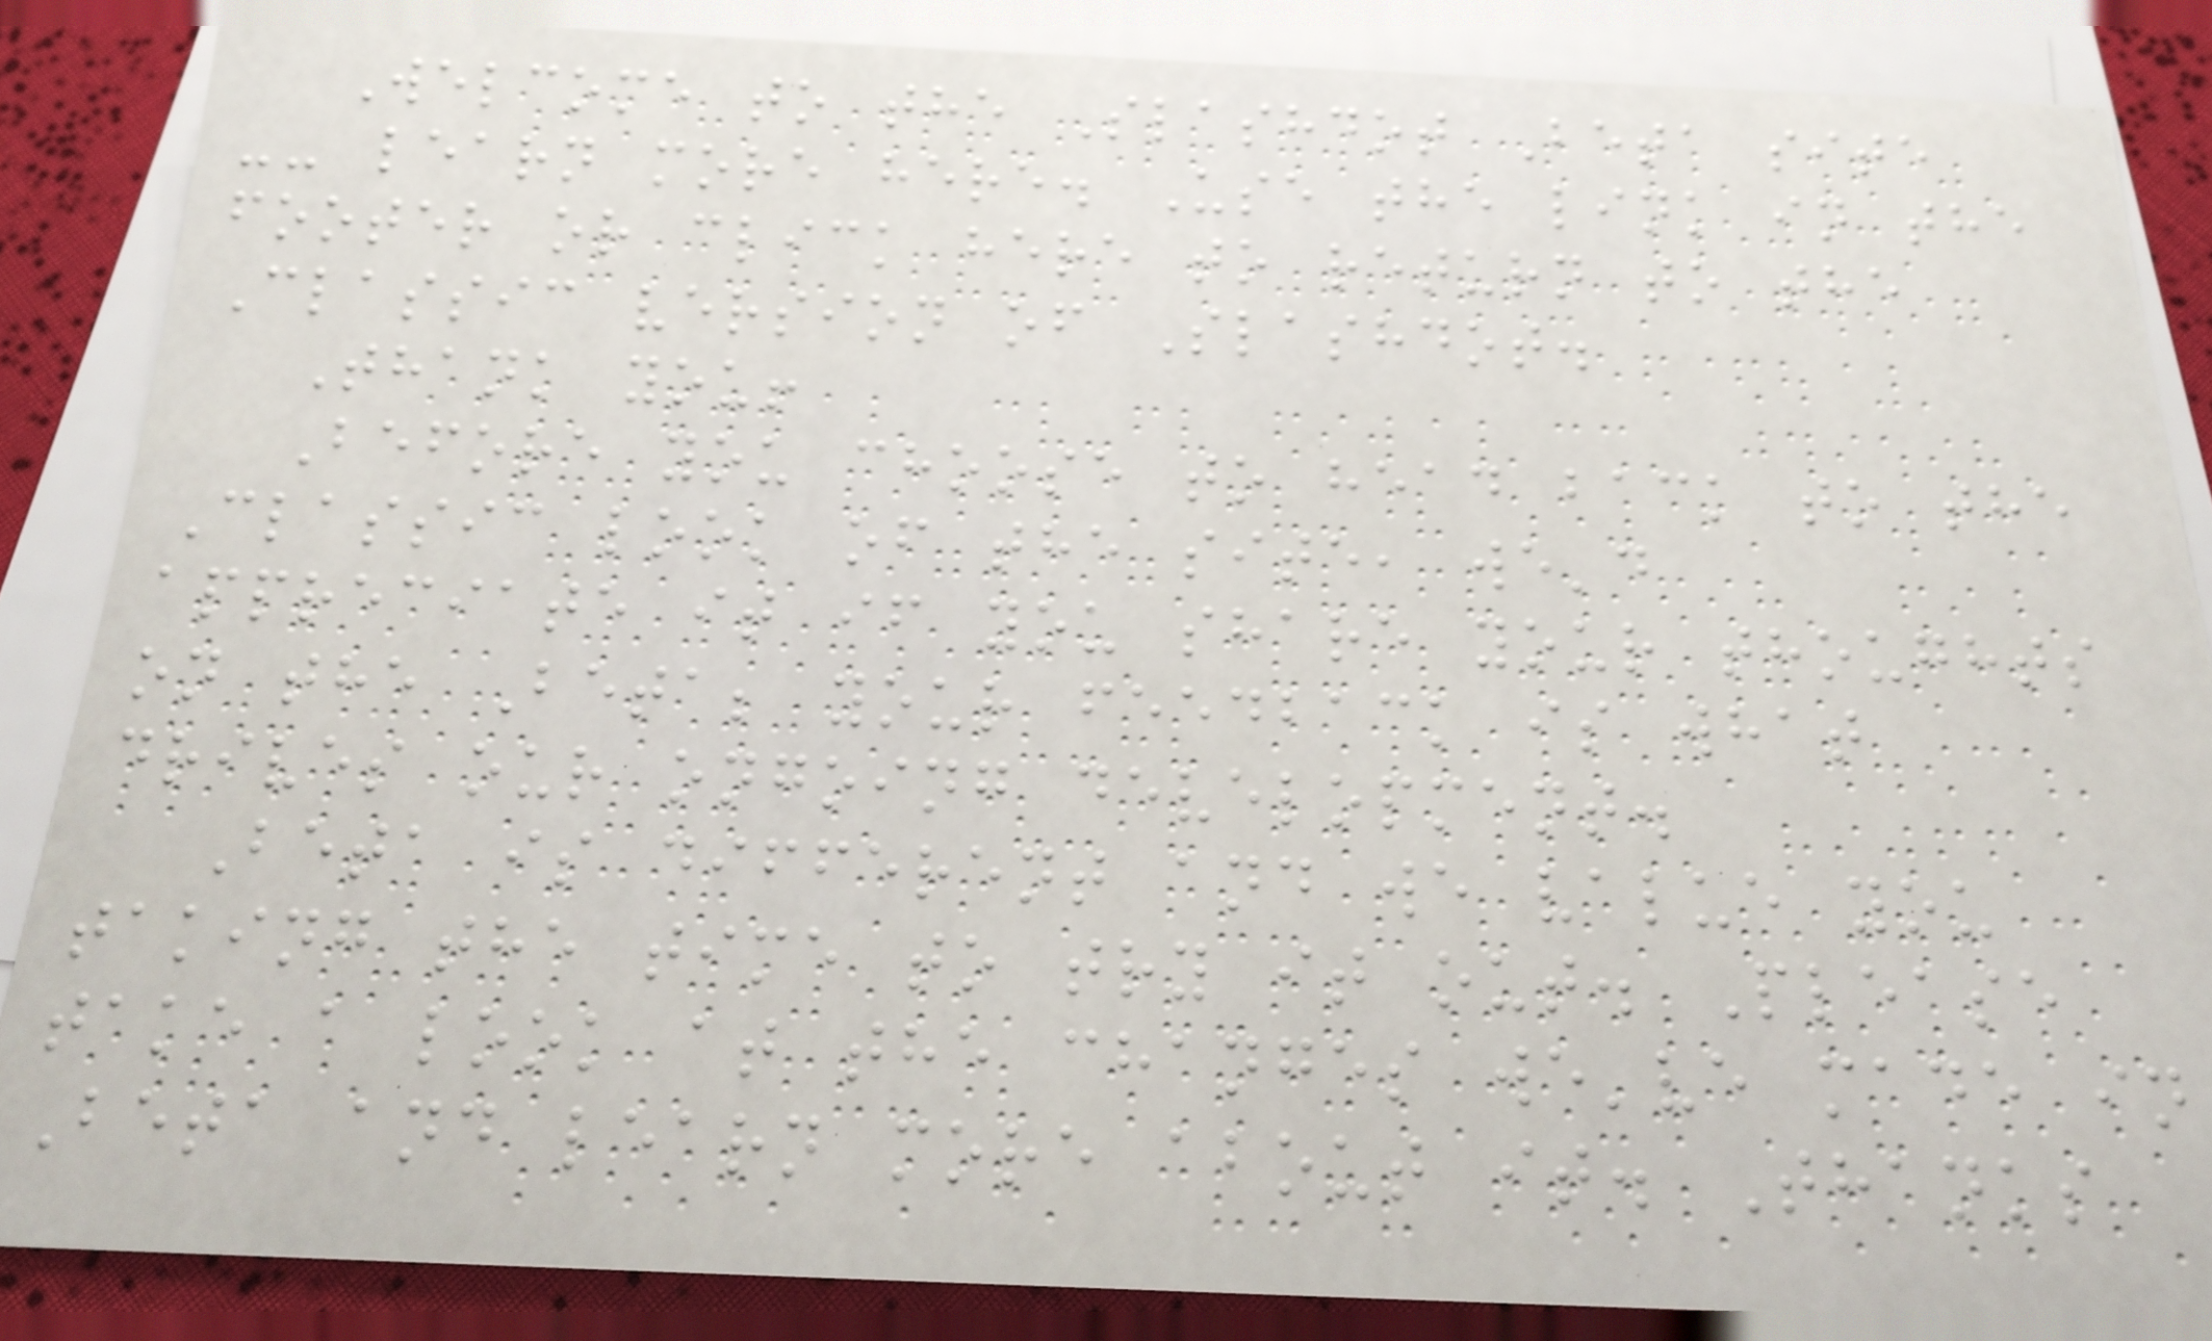Welcome to the Slashdot Beta site
-- learn more here. Use the link in the
footer or click here to return to the
Classic version of Slashdot.
Thank you!
Before you choose to head back to the
Classic look of the site, we'd
appreciate it if you share your thoughts
on the Beta; your feedback is what
drives our ongoing development.
Beta is different and we value you
taking the time to try it out. Please
take a look at the changes we've made in
Beta and learn more about it. Thanks
